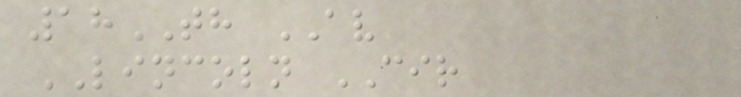18TH AV
LINCOLN CIR
